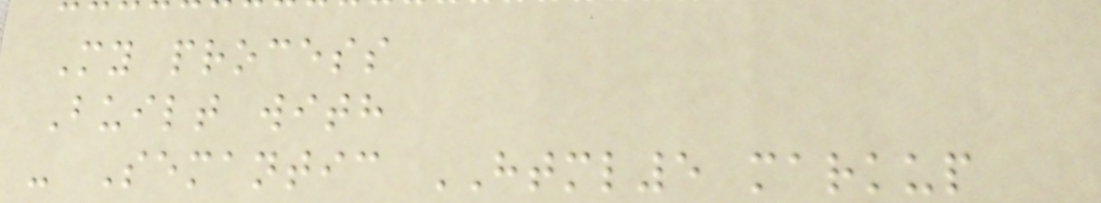My process
Built with
- Semantic HTML5 markup
